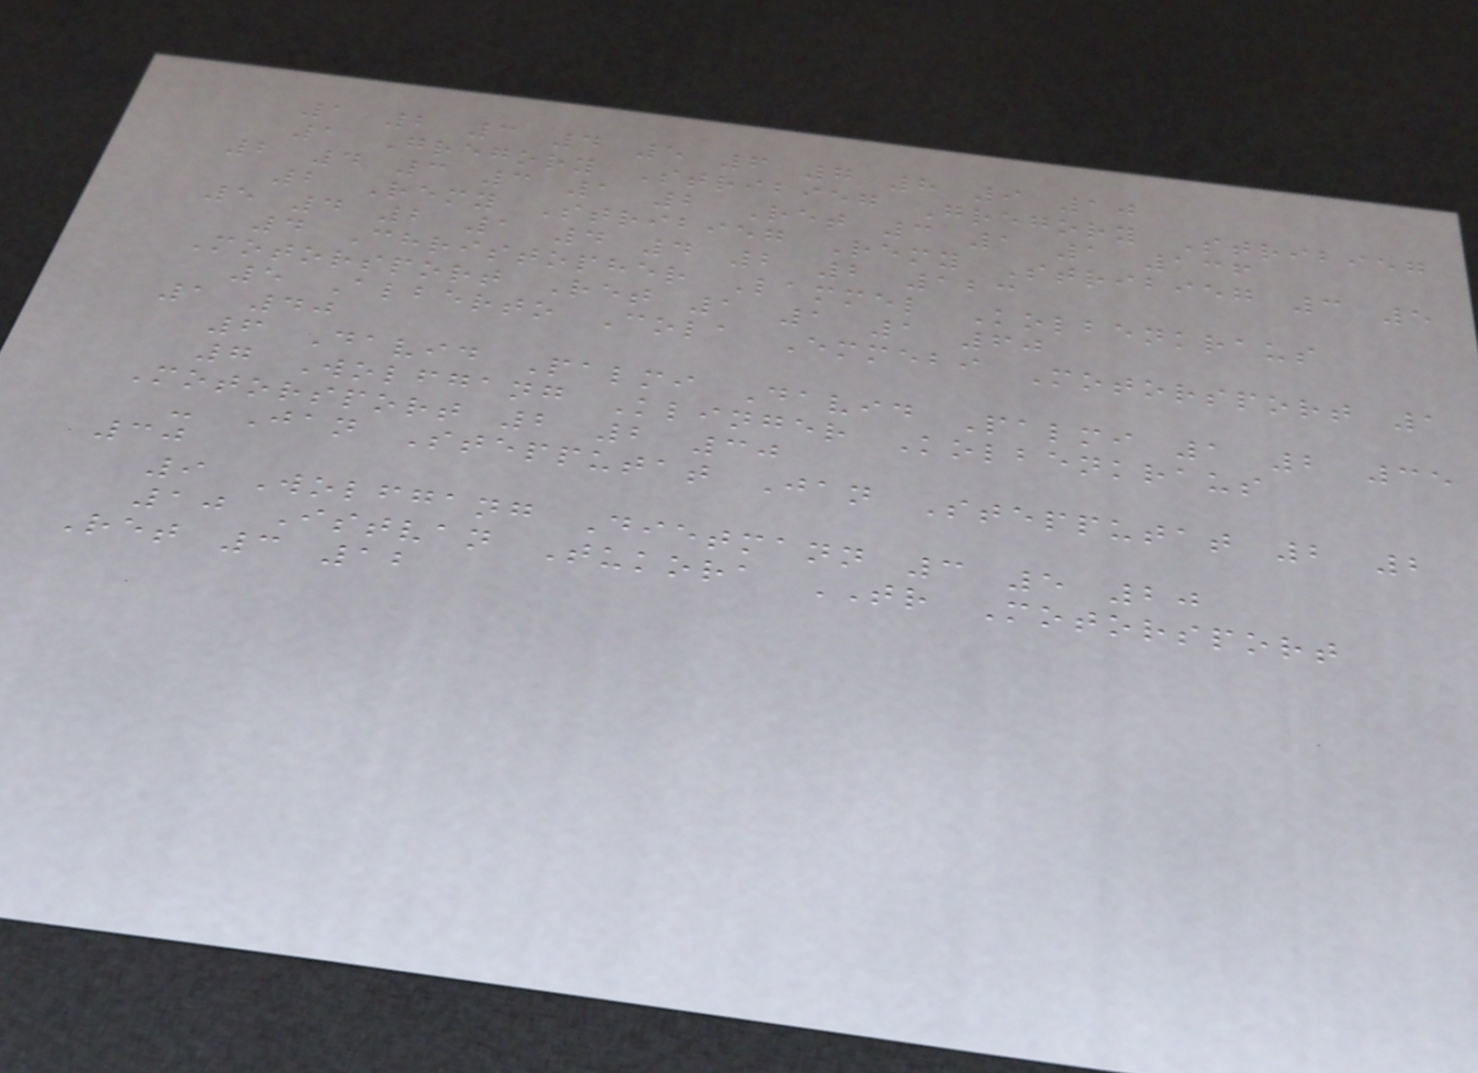1 2 3 4 5 6 7 8 9 10
1 Gregory Stribieg Gregory Stribieg
2 4 3 3 1 2 Ret 3 1 1 136
2 Remy Stribieg Remy Stribieg 3 5
5 4 2 1 4 4 2 2 123
4 Christopher Lammel Kolbenkraus
Motorsport Ret 1 1 1 60
5 Alberto Cola Emmebi Motorsport 1
1 40
6 David Palmi David Palmi 1 2 35
7 Wolfgang Klinger Kolbenkraus
Motorsport 2 2 30
- Jan Stepputat Jan Stepputat 2 2
30
9 Wolfgang Dietmann 3 5 20
10 Istvan Tukora TR Motorsport
Ret 3 12
